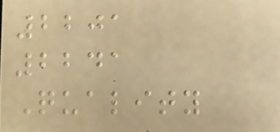2201
2241
Quality
